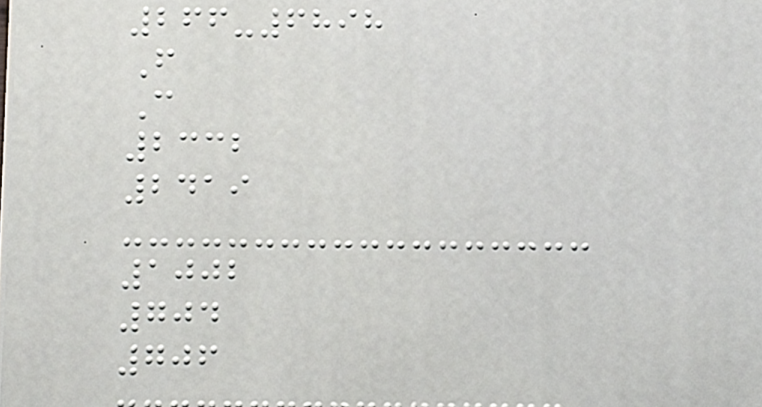266-6898
F
C
2332
2419
1002
704
706
